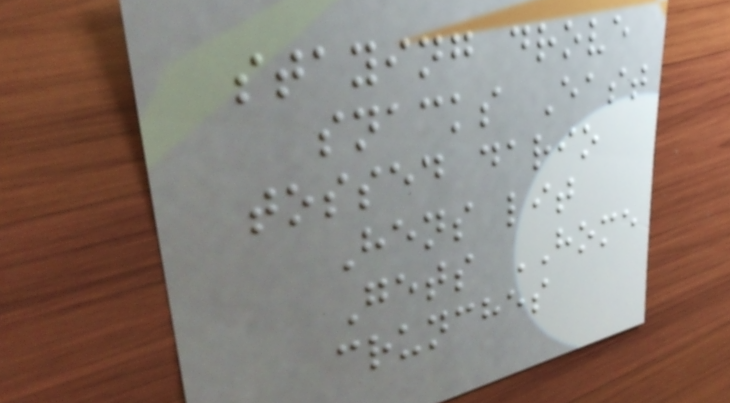staying drove
snacks East
tossed dario
Hens lit
Gets HOME
crunches
